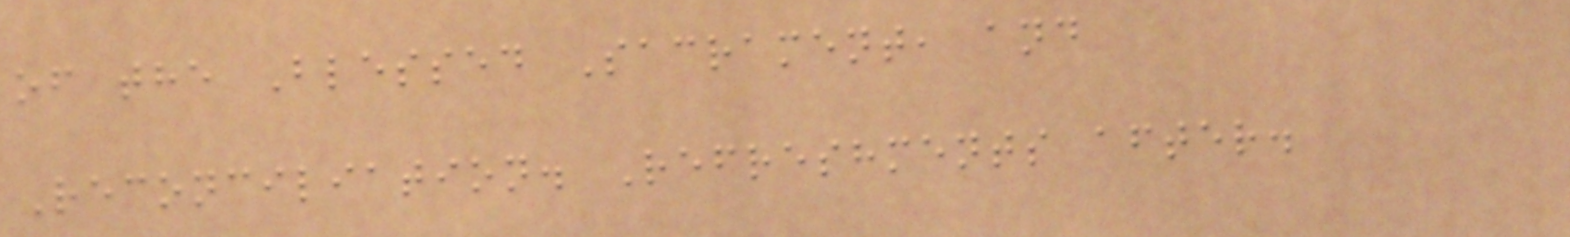of the Blessed Sacrament, and
Reconciliation. Refreshments after.
